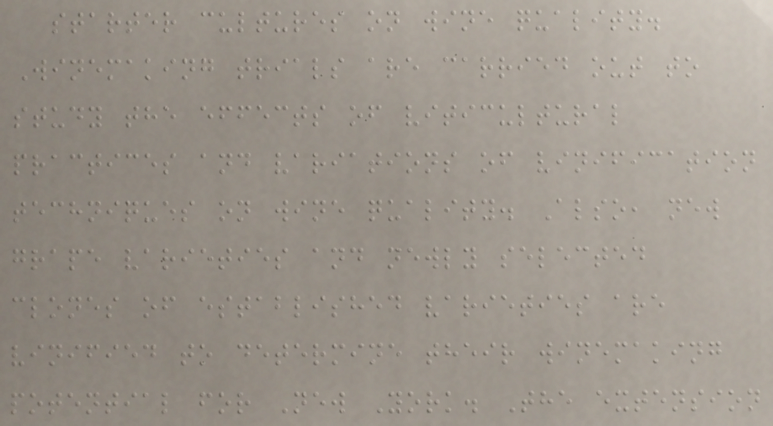starter cultures on wine quality.
Winemaking trials are carried out to
study the effects of viticultural
practices and variations of vinification
techniques on wine quality. Also, new
grape varieties and newly selected
clones of established varieties are
vinified to determine their winemaking
potential for New York. The extension
